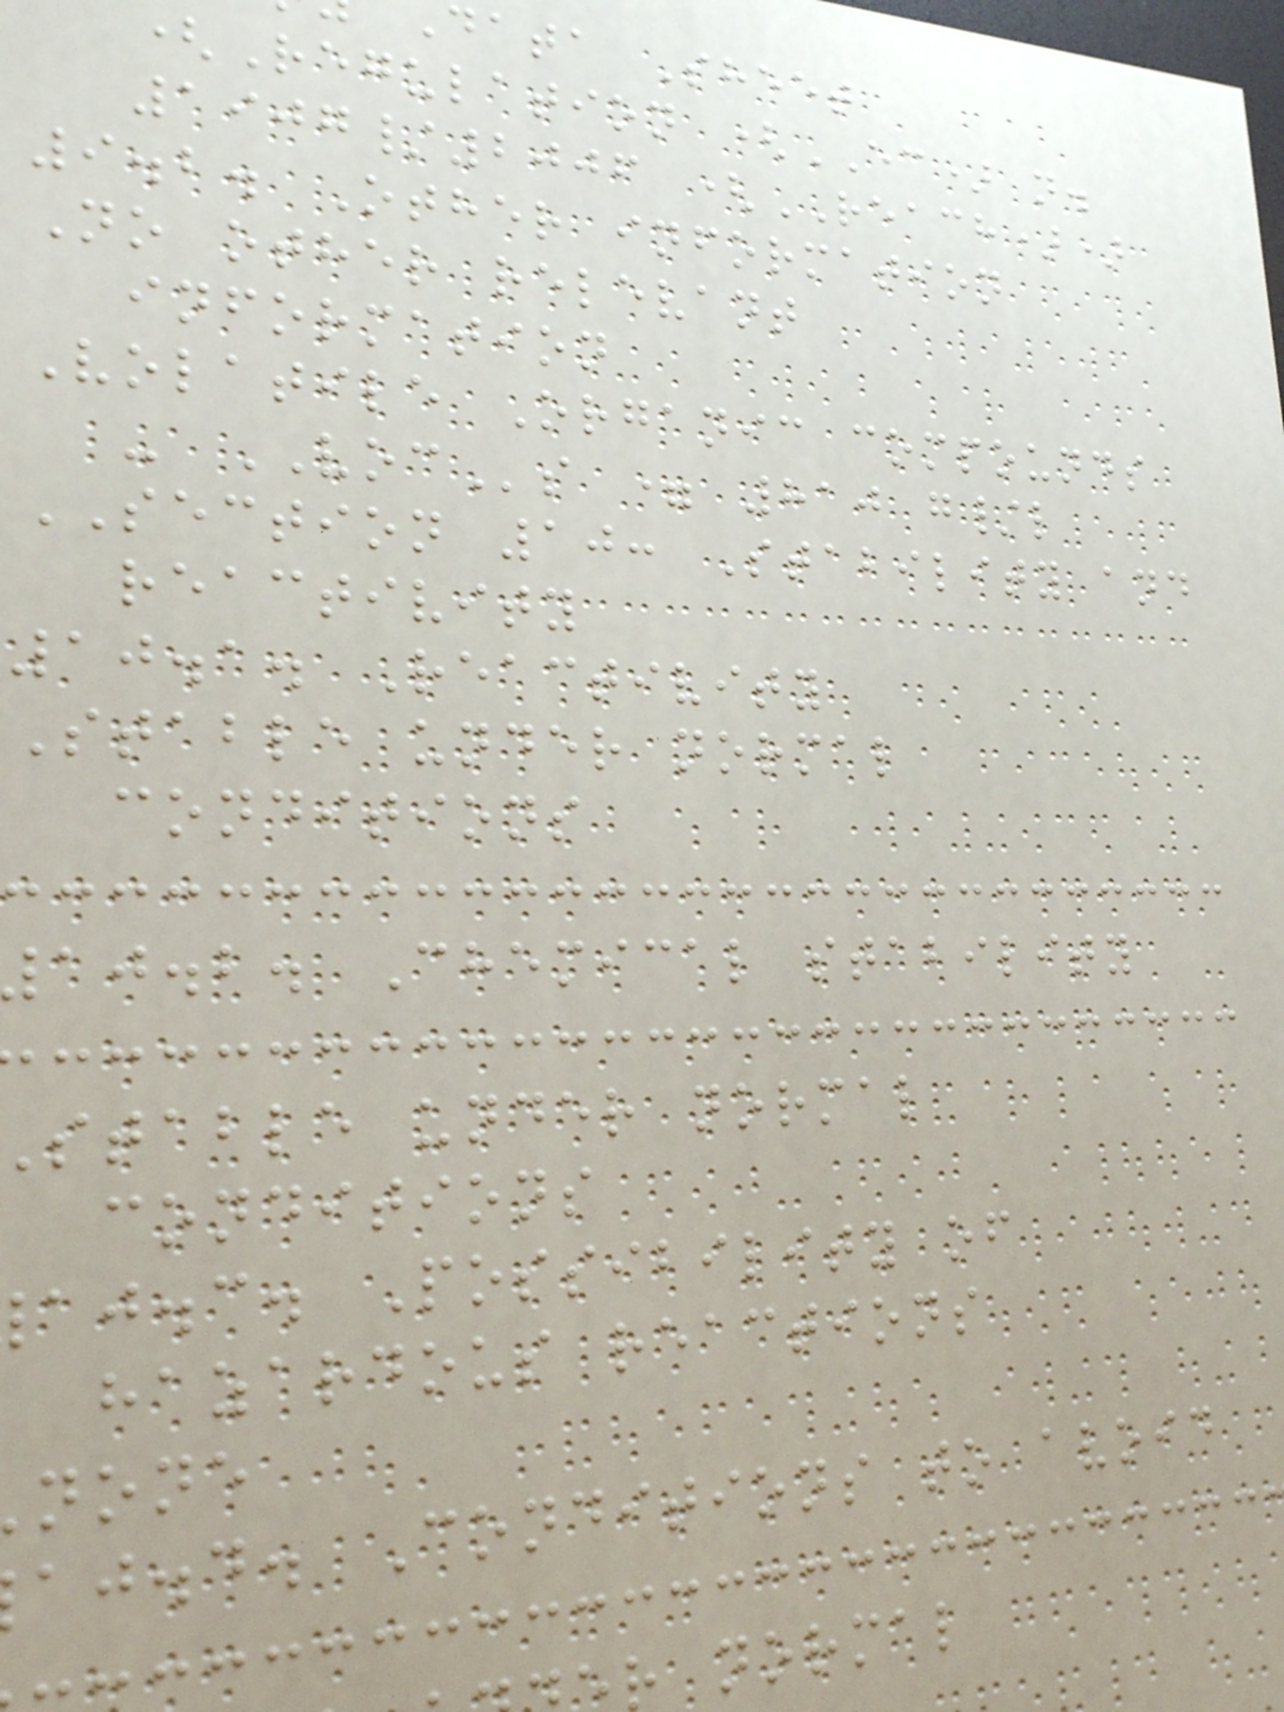data Sheet
(Regulation (EC) n.
1907/2006 (REACH))
9.2. Other information
No other relevant
information
Volatile Organic compounds
- VOCs = 810 g/l
SECTION 10: Stability and
reactivity
10.1. Reactivity
Stable under normal
conditions
aj.b. Chemical stability
stable under normal
conditions
aj.c. Possibility of
hazardous reactions
none
aj.d. Conditions to avoid
r normal
